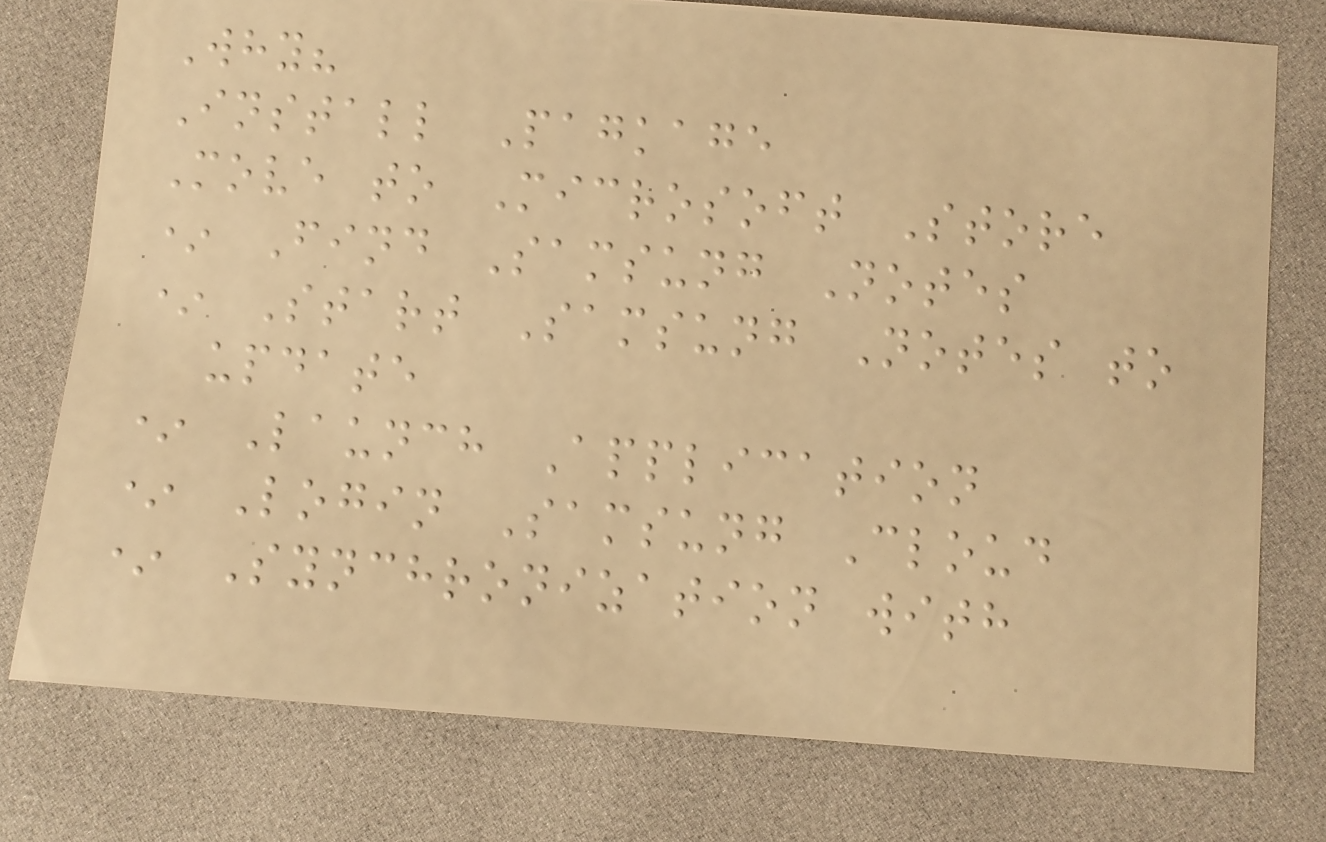Why?
Install Pagkage
Move to Microsoft Store
* Find Samsung Notes
* Start Samsung Notes to
update
* Launch Application
* Login Samsung Cloud
* Synchronization with
